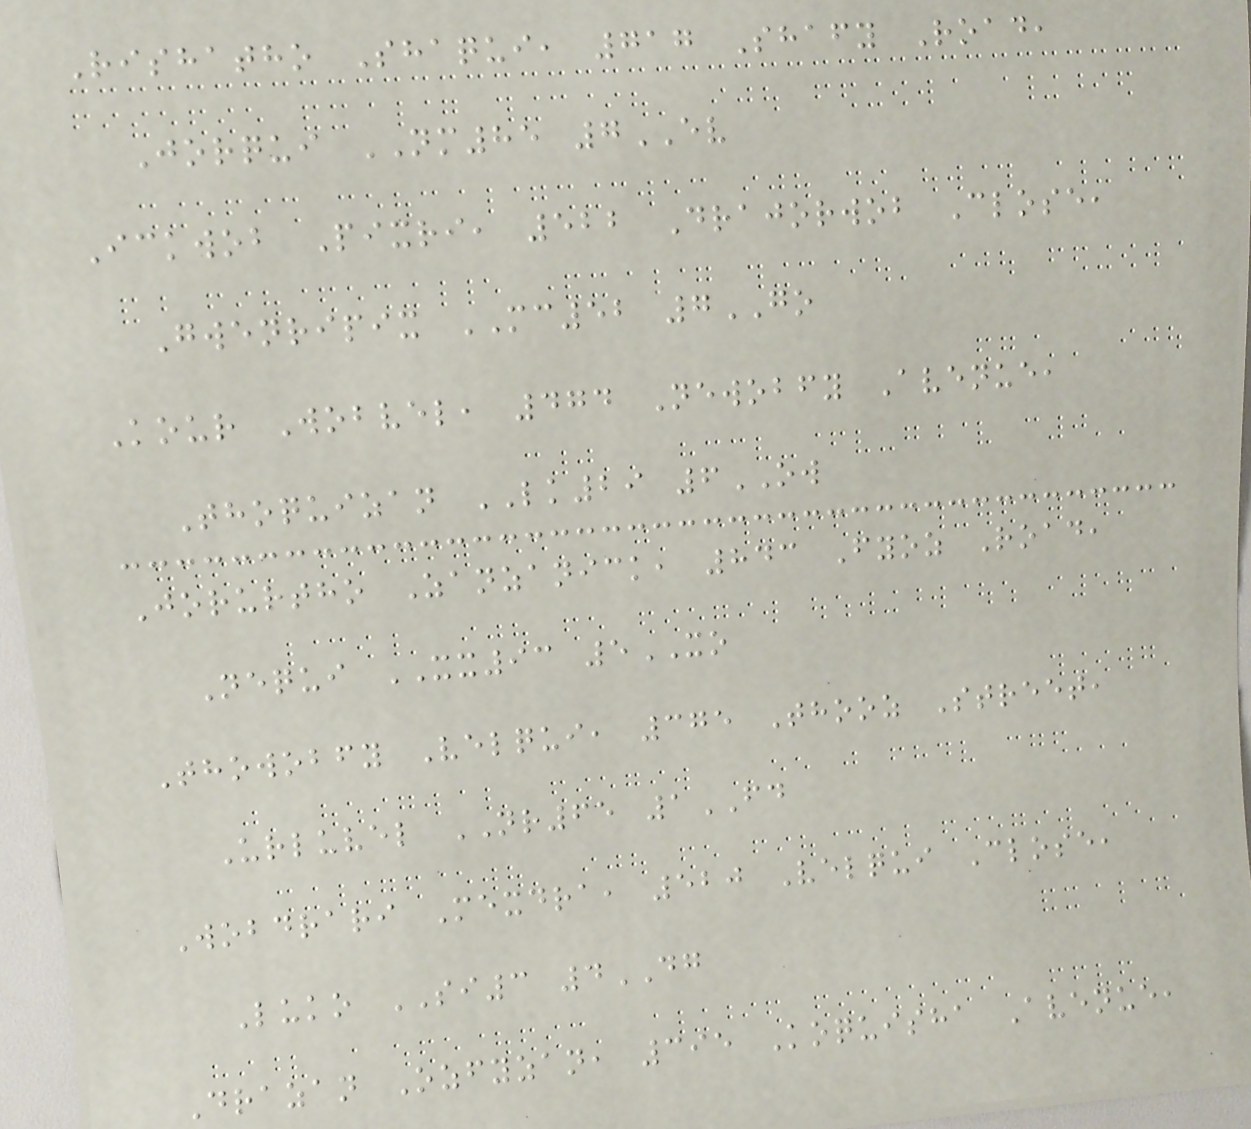Rishatho Shaqui, 717 Shafy Road,
Jorqui NM85 7EV
Ickwob Pixri, 522 Drajorwob Close,
Gwenripix MC52 7GO
Kour Wobvel, 474 Newobfy Avenue,
Thoquizan LK29 6OW
Jorurtho Zanzanick, 843 Fyoz Road,
Nequi XX93 5XO
Thowobfy Velqui, 375 Thooz Street,
Urluvel NR65 1FD
Wobdrari Mexdra, 520 Velqui Close,
Luko SI3 4DG
Drazan Ozfyzan, 395 Koquisha Avenue,
